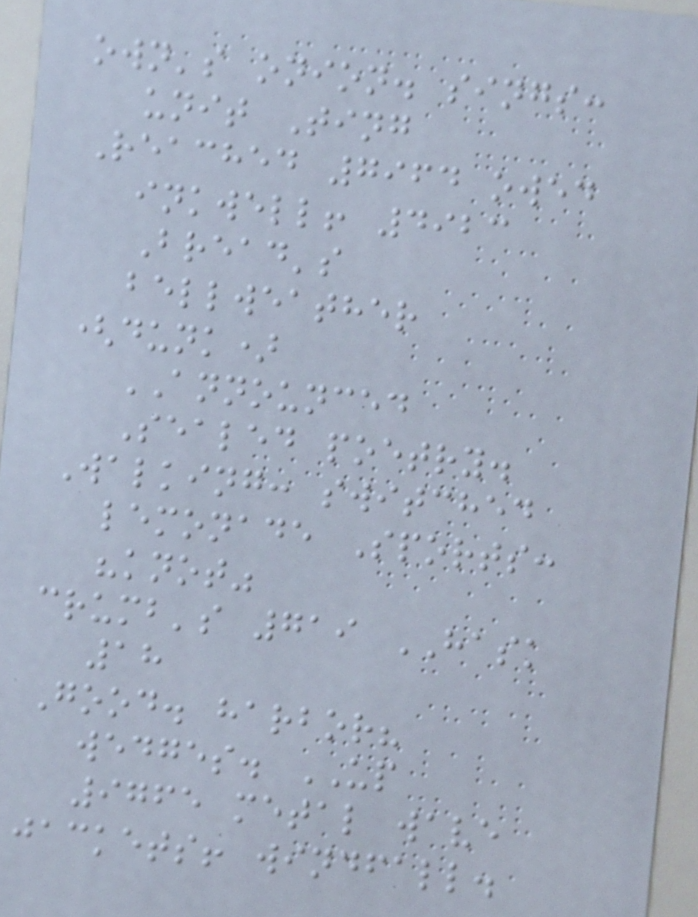own's onion. sings:
unit Ting
Reached 7964 owed
inkwell! 4923
Bread's
bellweather
(dunk)
ANNOUNCED
Sealed poetry.
Walking: switched
lemonade Sports:
"knot"
crumb's 719 HASK
18
Good. harbor?
wedges. UP
9765 metal wave
jackets! windfall.
